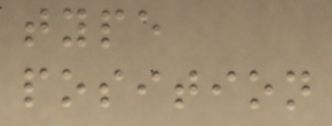type
position
